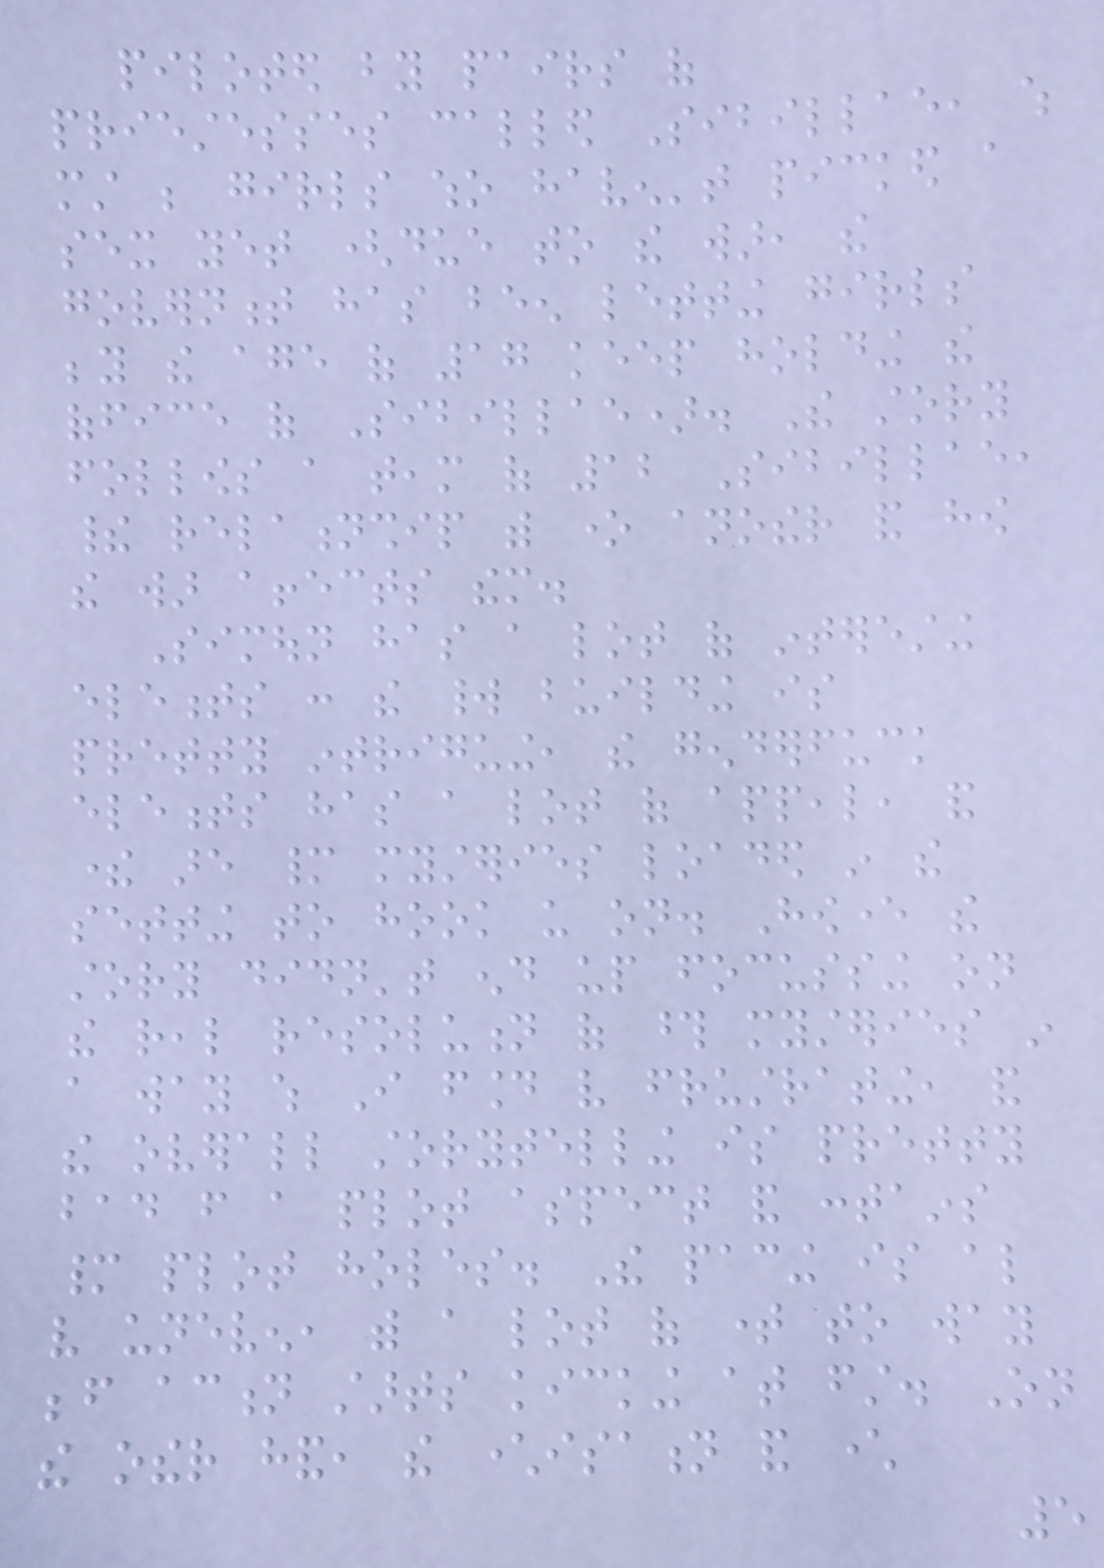piloted by pairs of
priestesses called Sibillae, which
must be girls who haven't picked a
sex yet (due to the war, the
government has been letting girls
beyond the age of 17 keep holding the
office of Sibillae). The story
follows a team of 12 Sibillae,
their relationship with one another and how
the war affects them.
Simoun has a lot of interesting
elements : the world building is
pretty intriguing, the genderfuck
elements has a lot of appeal, and
there are many mysteries loaded in the
setting to hook us on. However the
story didn't end up focussing on
the real resolution of those mysteries in
a way which I found very frustrating, and
the overall storytelling is pretty
bad from a plot aspect and contains
many plot holes. The pacing is also
very uneven, with a lot of time to way
before action starts kicking at first. On
the other hand, the characterisation and character
5
